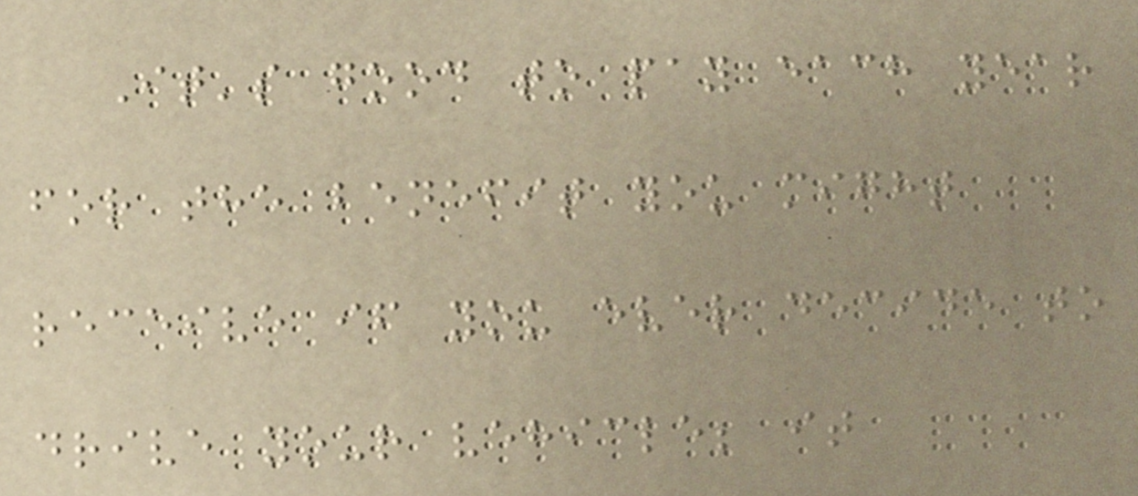It's good to pay each year
for the benefit you might
receive if you ever decide to
drive your vehicle; it
